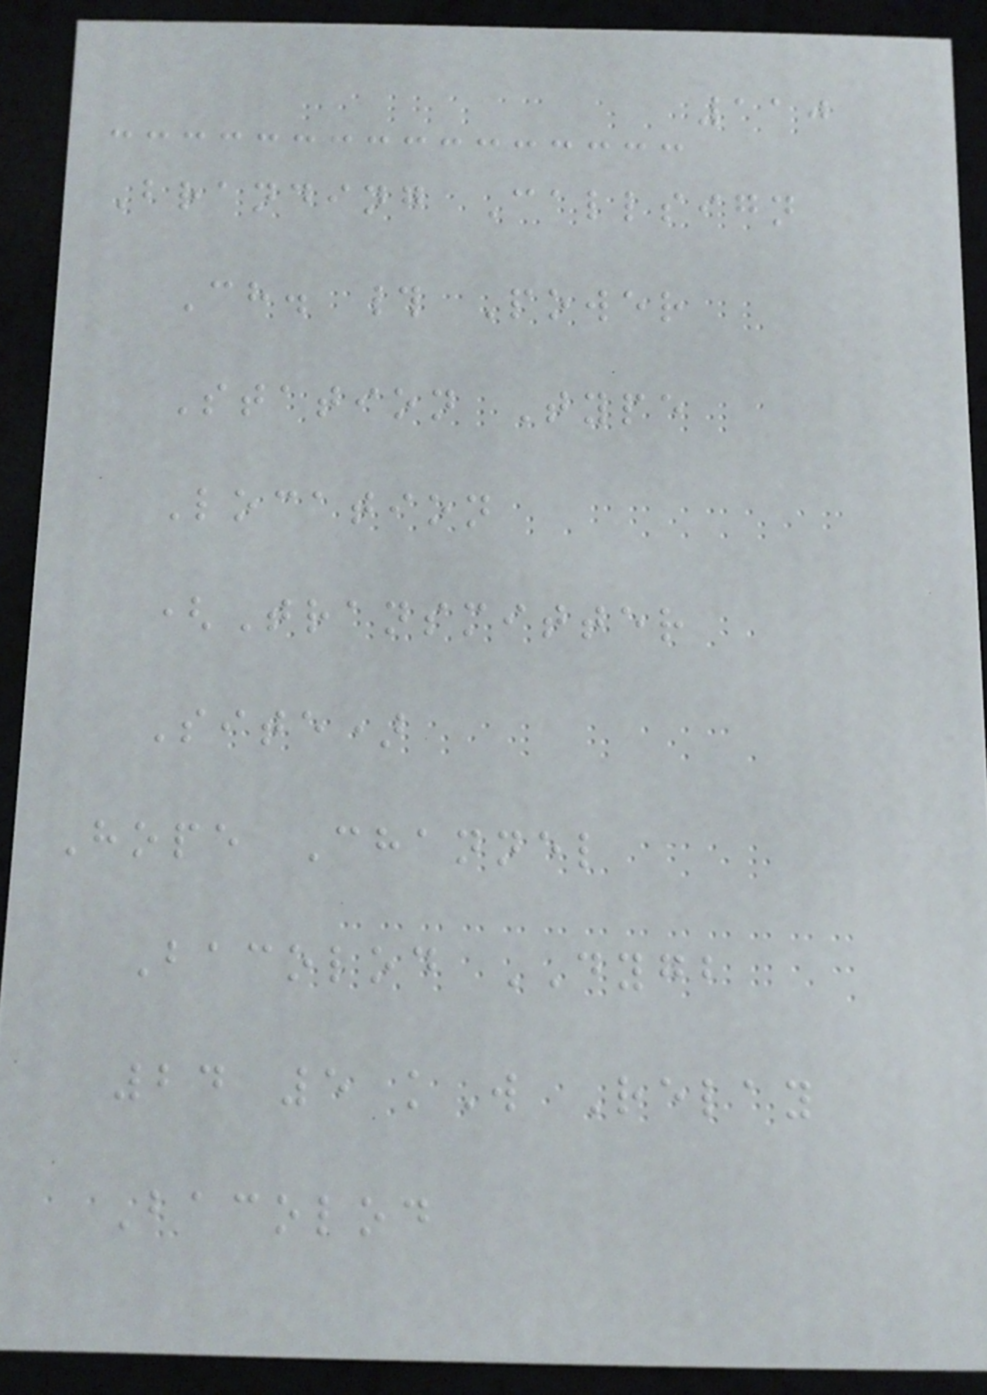110
Branding Callsign
Ch. # Power
Station Type
Location
(Transmitter
Site)
Hope Channel
Bacolod DYGB
24 5 kW Relay
Bacolod
